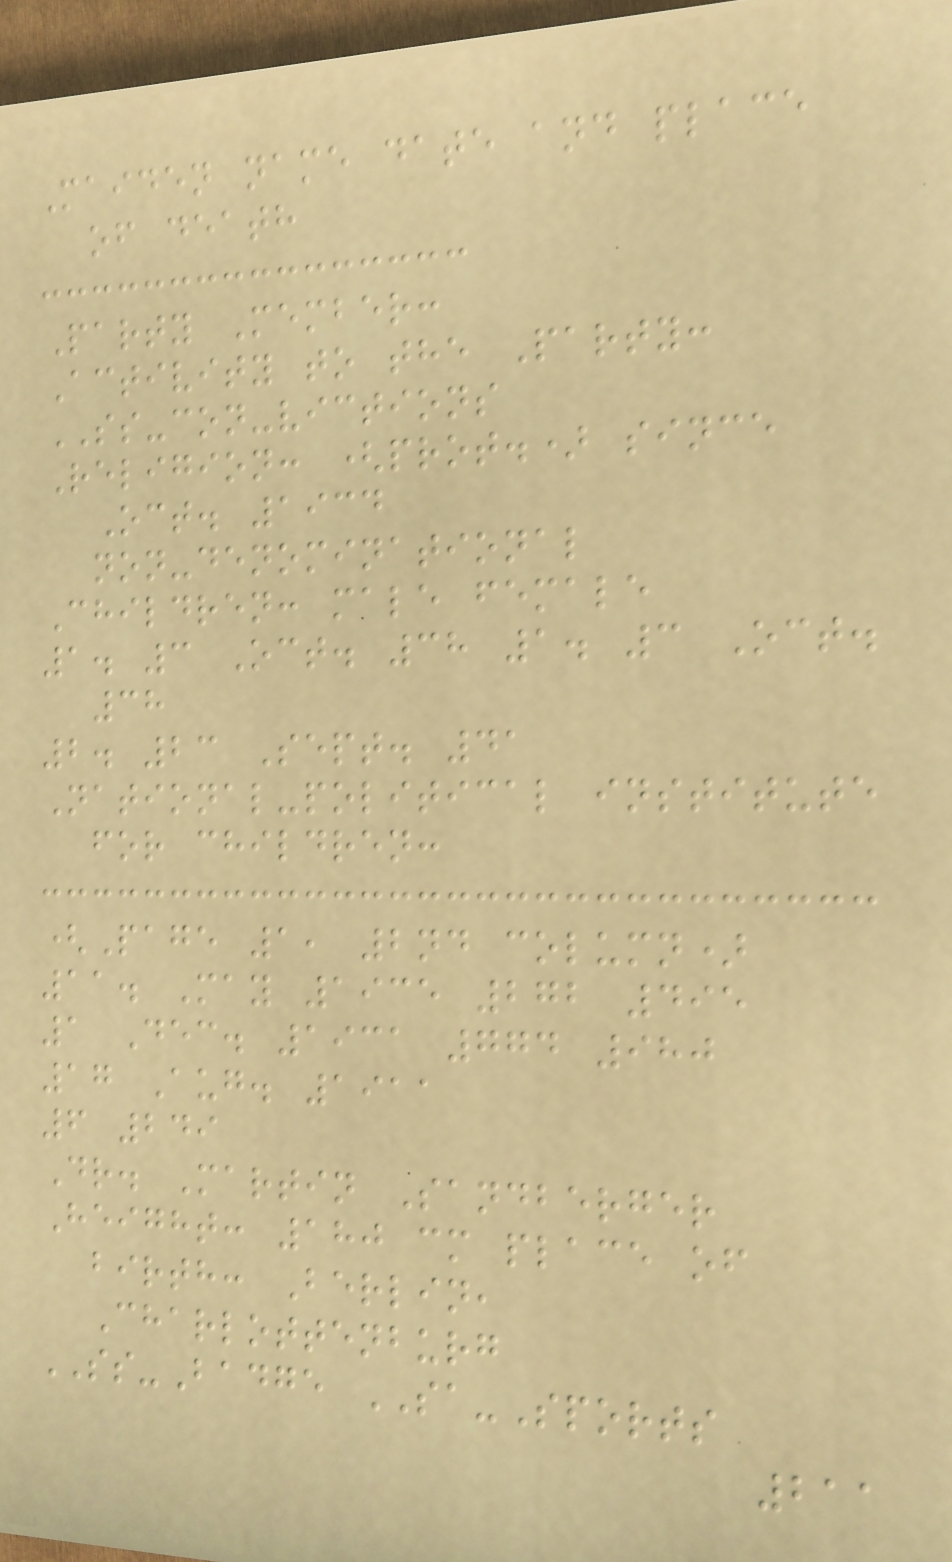Maiden name date and place
of death
Party Member:
Activity to the Party:
SS-con-victions
Religion: (prot.) since
Oct. 1934
non-denominational
Children: male female
1. 3 Oct. 38 1. 3 Oct.
38
2. 23 Sept. 41
National-political institute
for children:
(Page 1, 2nd column)
11. May 1935 272 495
1 Dec. 1931 774 980
17 Aug. 1911
6 249
Dr. Martin Sandberger
Height: 180 cm place of
birth: Berlin,
Charlottenburg
SS-Badge SA-Sports
211
